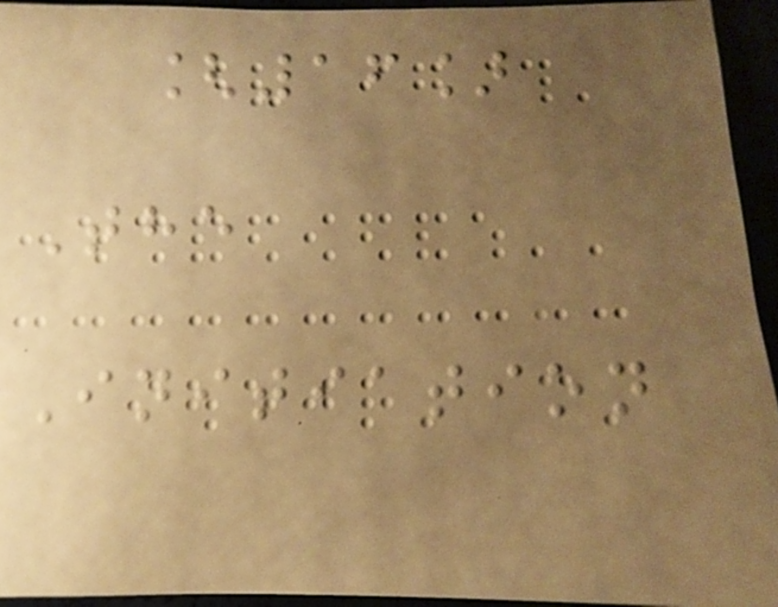[16]
The
Initiation
